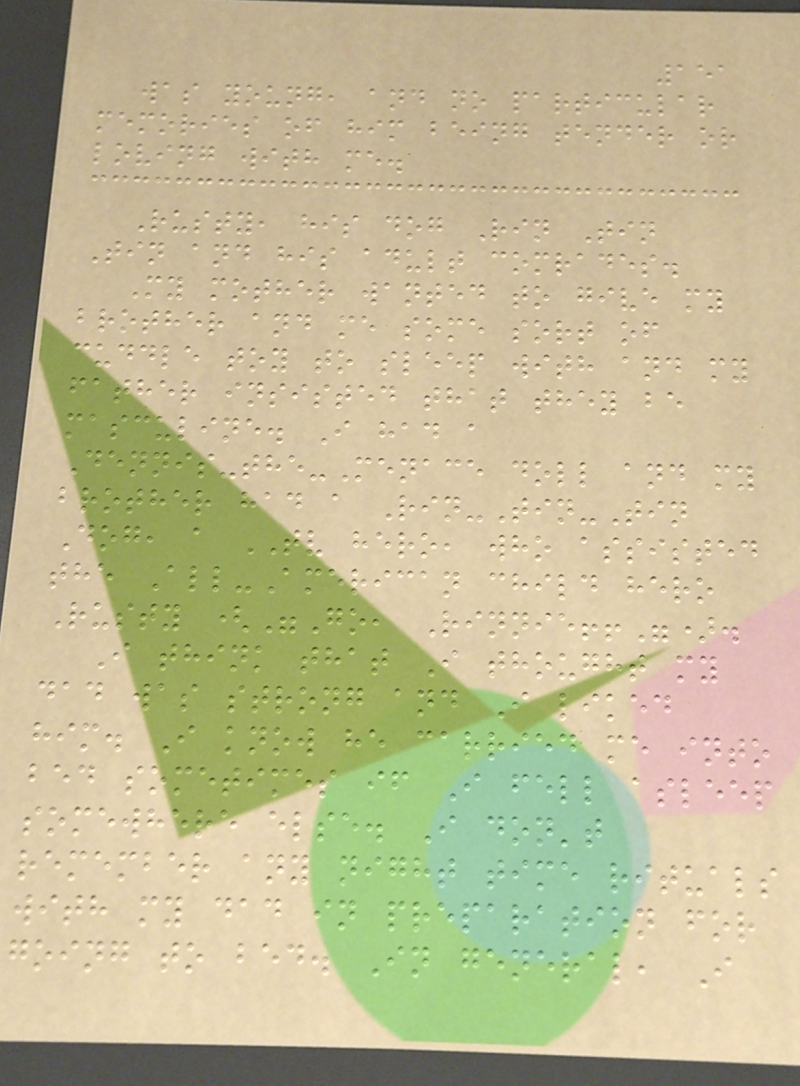151
was young, and no particular
memories of him being tender or
loving with me.
Rusty, his dog Rin Tin
Tin and his adult comrades.
My mother wanted to give my
brother and me some sort of
cuddle toy to sleep with and my
father insisted that they be
masculine. I had a
Dennis-the-Menace doll and my
brother had a Rin-Tin-Tin
Dog, a TV hero, who assisted
the All-American child hero
Rusty ("Go, Rinnie!!").
I think that I thought my
dad was strong and I liked
him. I know he carried me into
bed sometimes if I fell asleep
somewhere else. I don't
remember any night time rituals
with my dad in preparation for
going to bed. In general, I
